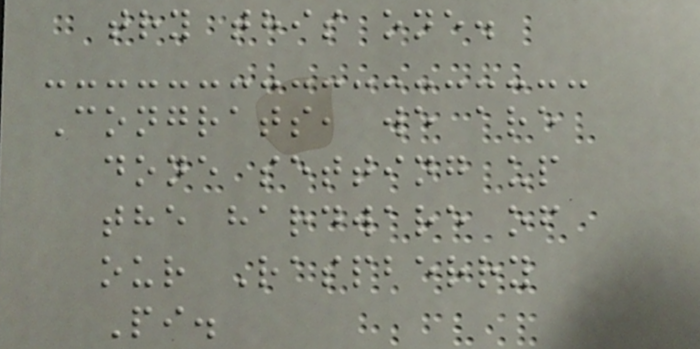try this one.
Congrats, we are
done setting up
the hardware of
our Raspberry
Pi.
